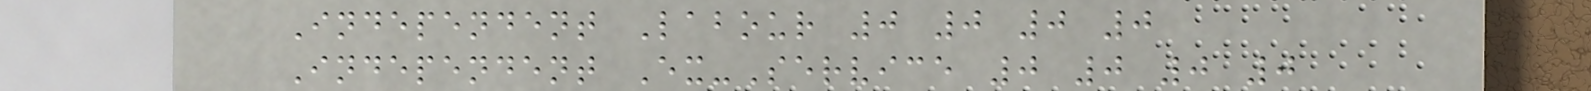Independent Labour 0 0 0 0
Independent Ex-Service 0 0 0 0
